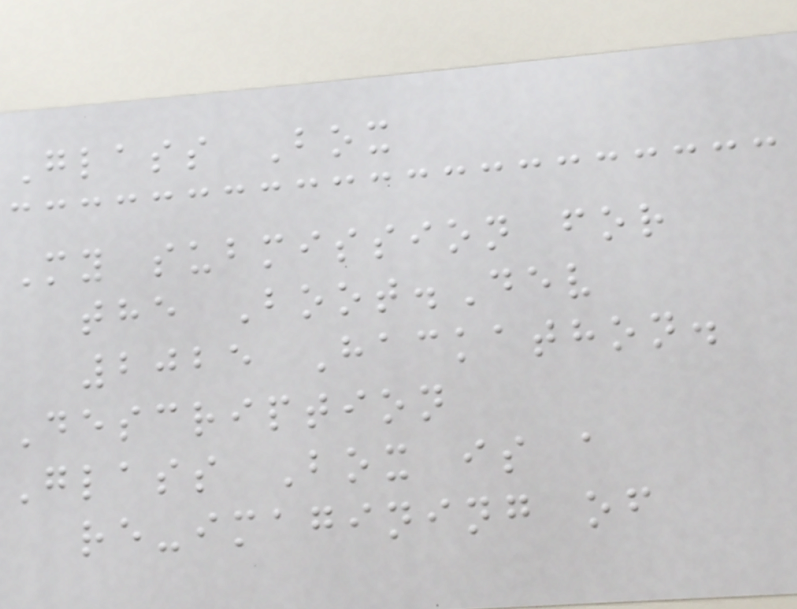Glass Box
My submission for
the Boot.Dev
2025 Hackathon.
Description
Glass Box is a
re-imagining of
